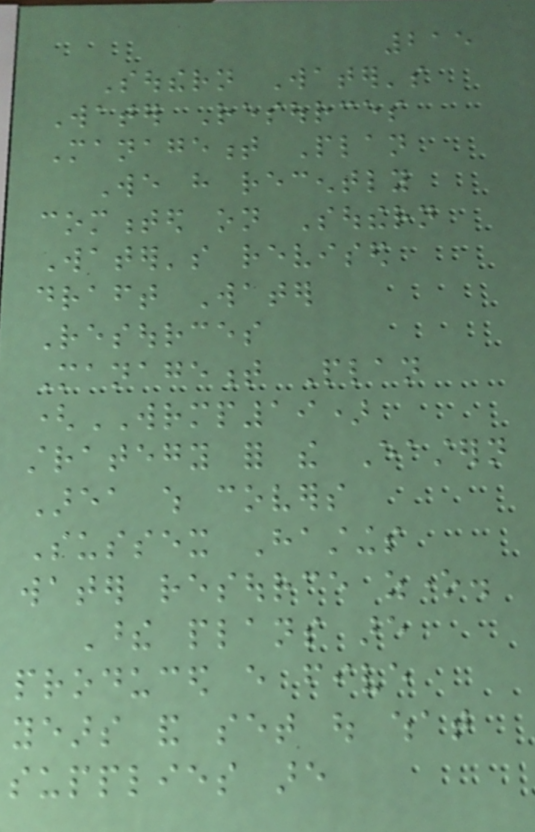215
Southern Water's
Water Resources
Management Plan
We have recently
commented on Southern
Water's revised
draft Water
Resources
Management Plan
(WRMP19)
strategy for the Eastern
Area which covers
Sussex Hastings
water resource zone.
These plans are
produced every five
years and set out what
supplies are
